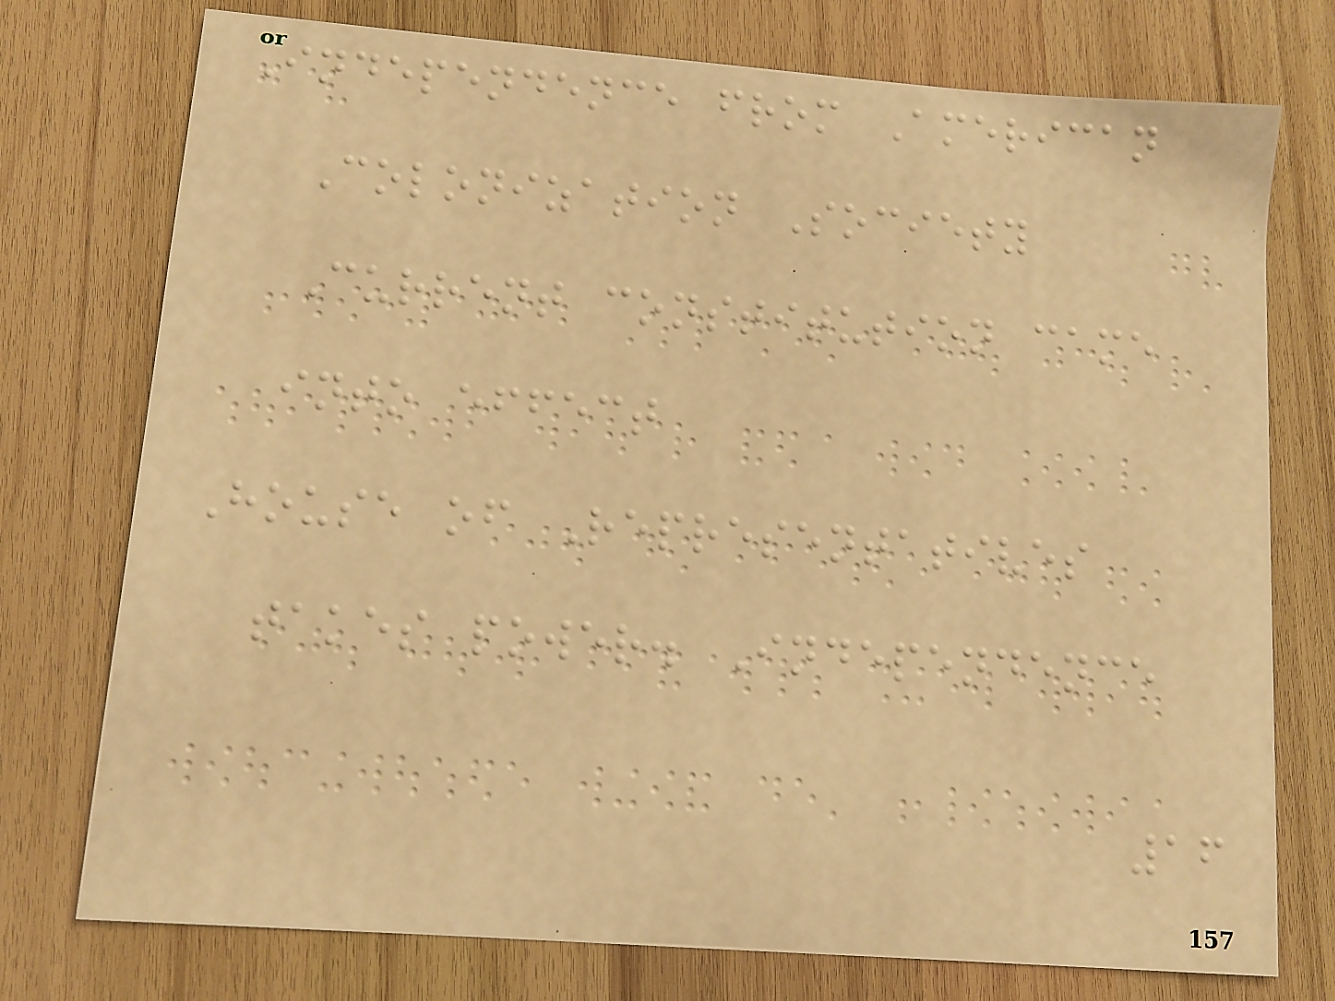Independence from American
Colonization Society
Current constitution came
into effect
House of Representatives
takes power. Independence
16
